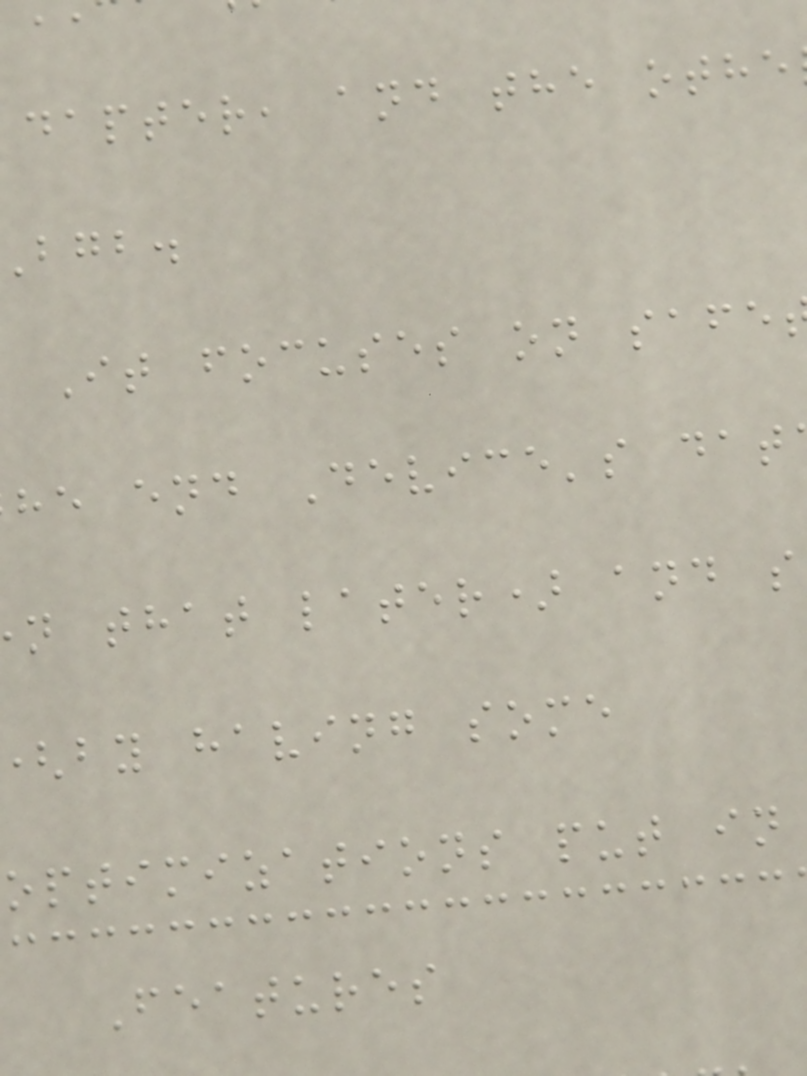dapter, and the othe
bgb.
It focuses on safe
he end Device's dat
n that later) and s
by having some
optimizations put in
Features
